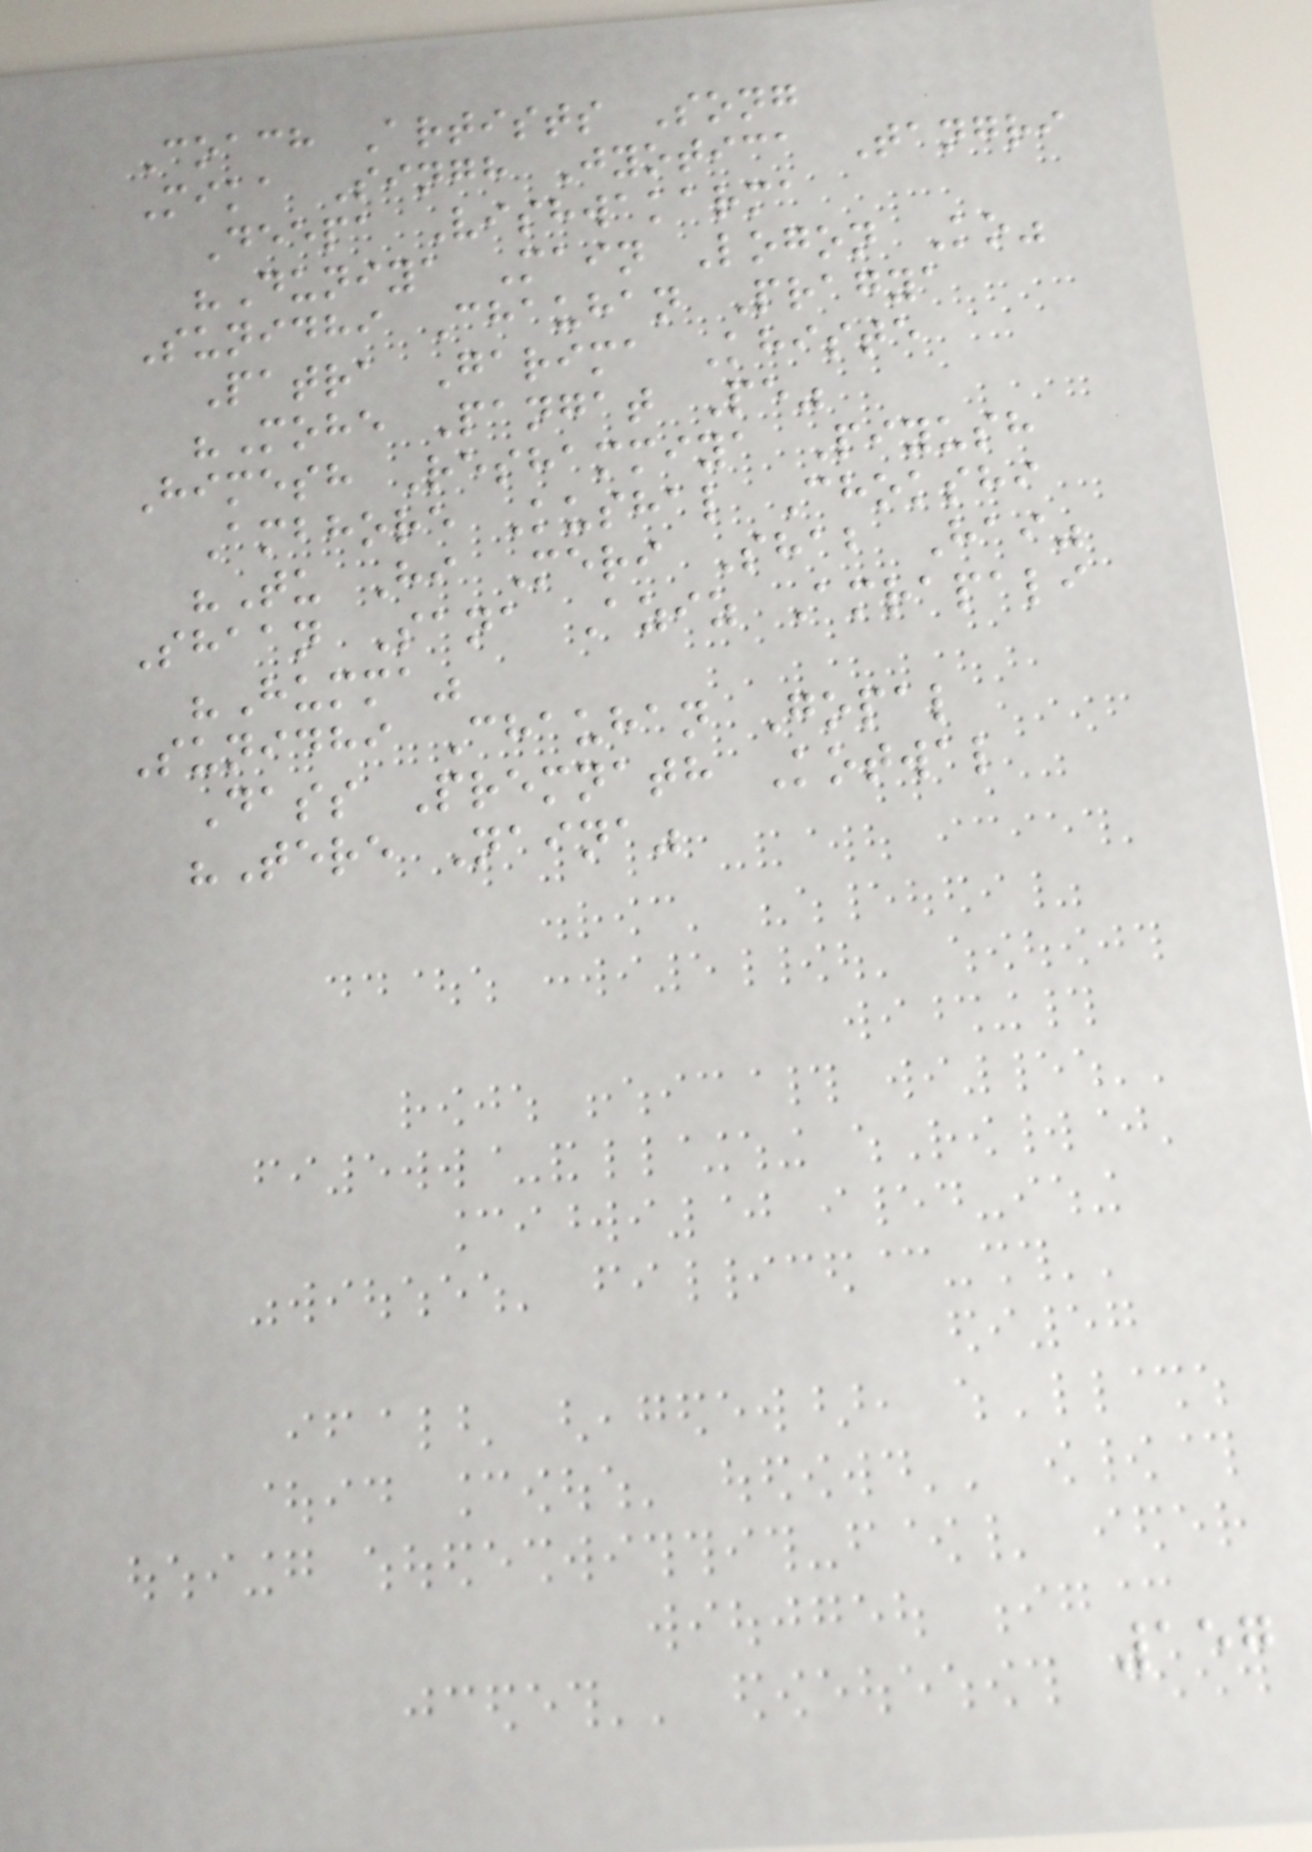Coach Artists Song
Mika Singh Jyotica Tangri
Deepa Vishwakarma
"Duniya Main Logon Ko"
Sunidhi Chauhan Pragya
Patra Garima Khiste
"Mohe Pangat Pe"
Himesh Reshammiya Piyush
Ambhore Kushal Chokshi
"Tu Hi Meri Shab Hai"
Shaan Sana Aziz Amrapali
"Humma"
Sunidhi Chauhan Gopal
Dass Premnath Kotwal
"Tere Naina"
157
